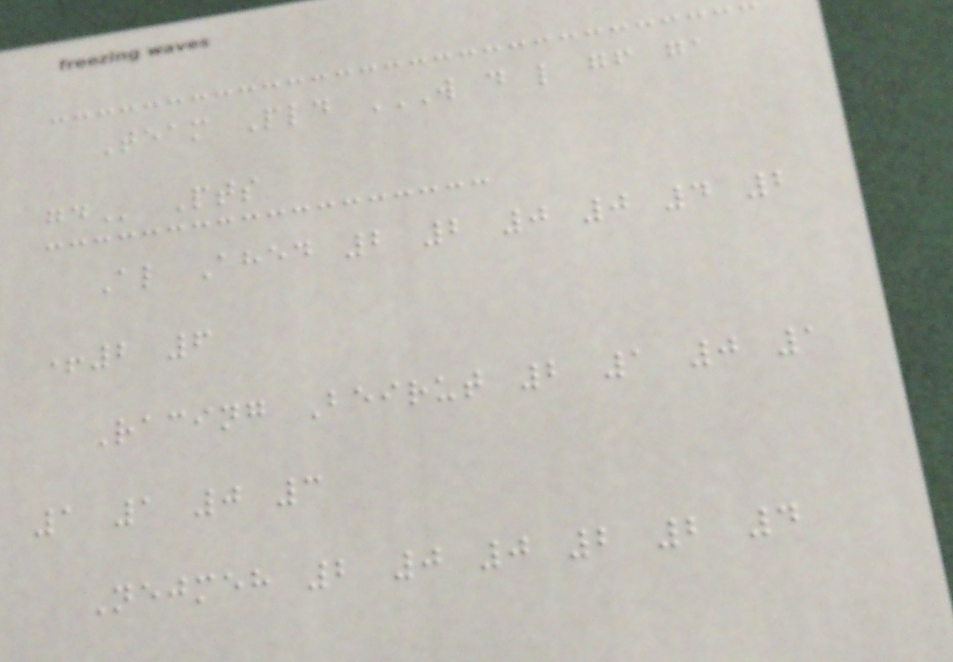Team Pld W D L GF GA
GD Pts
Al Ahed 2 2 0 0 4 2
+2 6
Racing Beirut 2 1 0 1
1 1 0 3
Nejmeh 2 0 0 2 2 4
